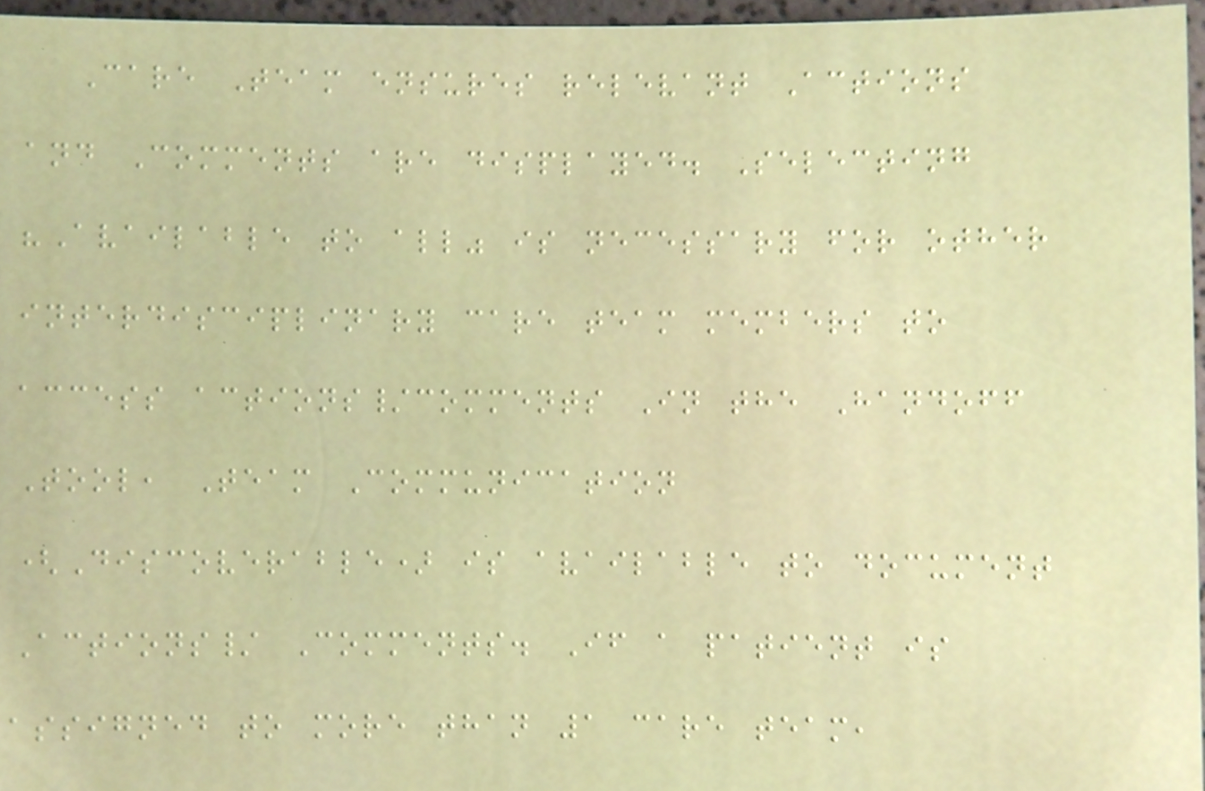Care Team ensures relevant Actions
and Comments are displayed. Selecting
"Available to all" is necessary for other
interdisciplinary care team members to
access actions/comments In the Handoff
Tool, Team Communication
(Discoverable) is available to document
Actions/ Comments. If a patient is
assigned to more than 1 care team,
